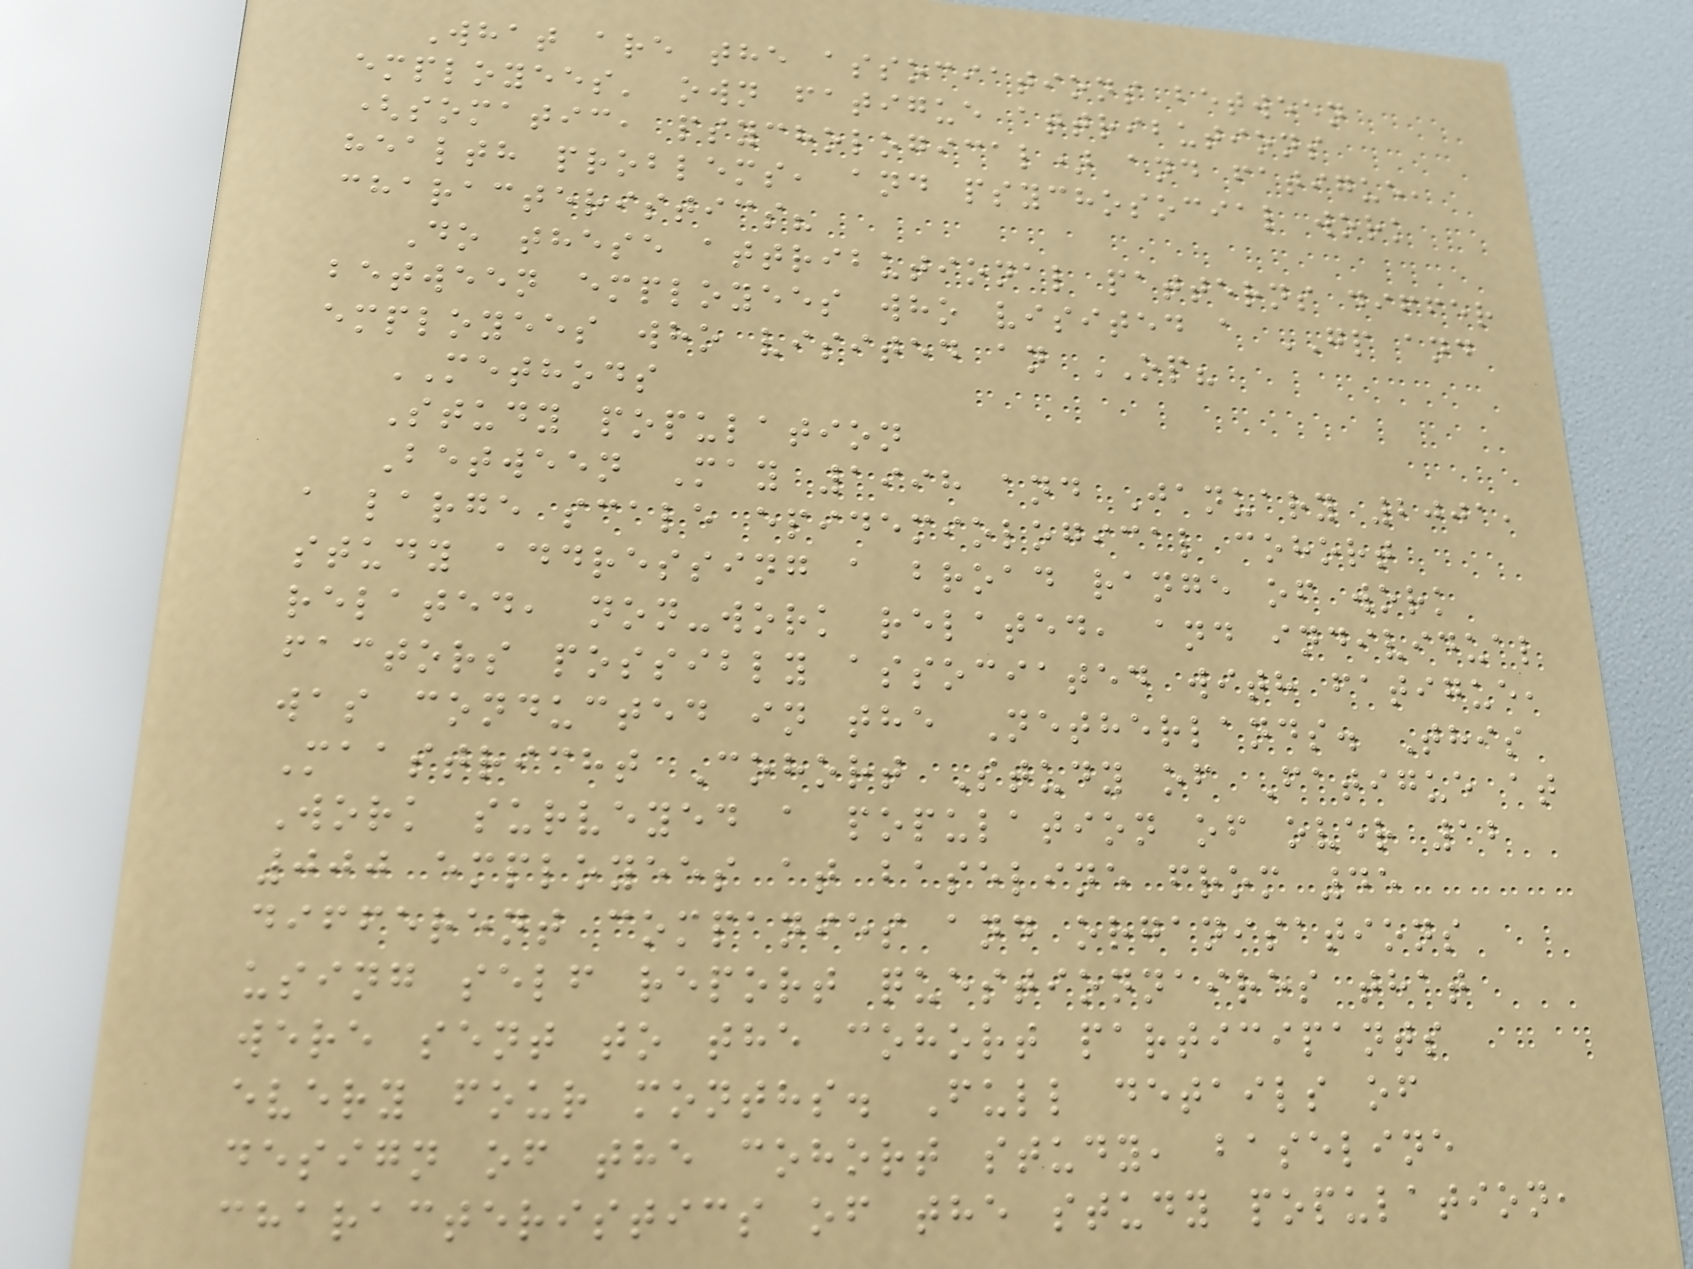What are the associations between
employees' own fatigue attributions
(somatic, psychological) and fatigue,
health problems, and psychosocial work
characteristics?
Do these attributional patterns differ
between employees who visited a GP and
employees who visited an OP?
METHODS
Study population
Between May 1998 and January 2001,
a large scale epidemiological cohort
study addressing a broad range of work
related, non-work related, and individual
factors possibly associated with fatigue,
was conducted in the Netherlands. This
Maastricht Cohort Study of Fatigue at
Work surveyed a population of over 12
000 employees at baseline from 45
different companies and organisations
using self report questionnaires that
were sent to the cohort participants
every four months. Full details of
design of the cohort study, baseline
characteristics of the study population,
